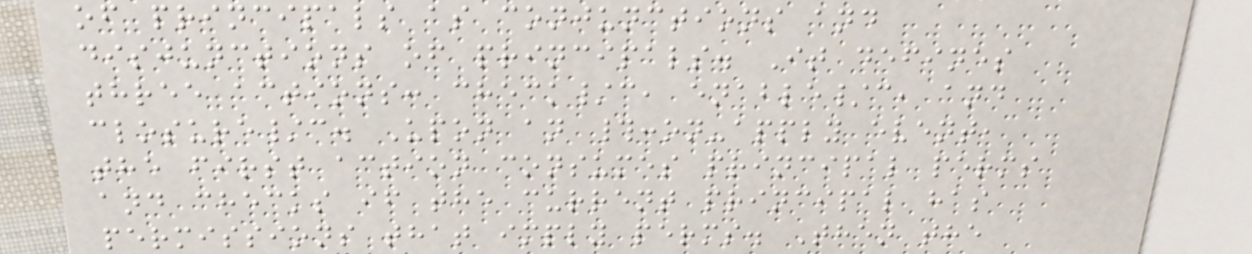of principals as conjunctions and
disjunctions of principals. It defines
three actions: check/c, enable/c, and
closure/c. Upon an #:on-apply event,
the first action consumes principal perms
and checks if the current principal has
permissions that imply perms. Then the
